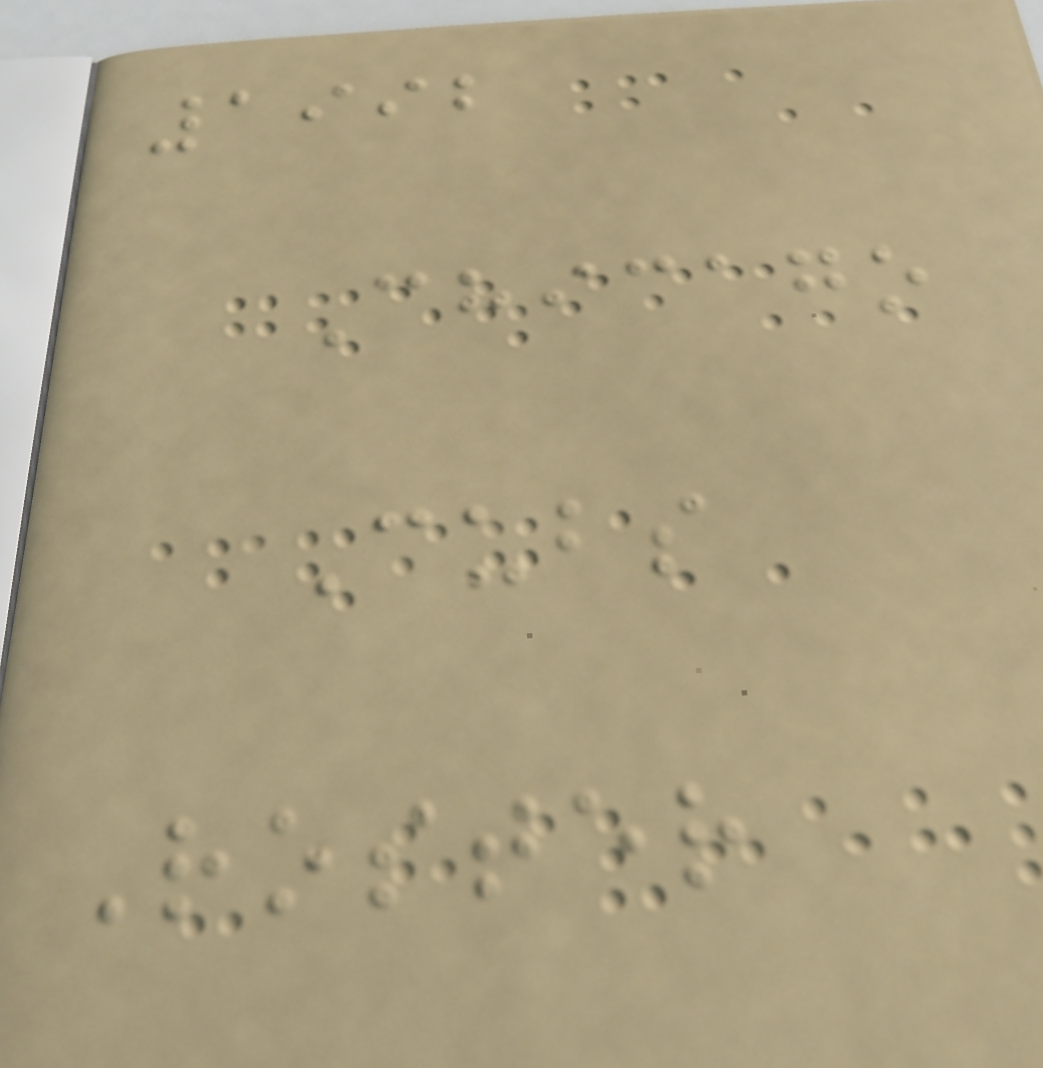1992
Chicago
Cubs
Roster
